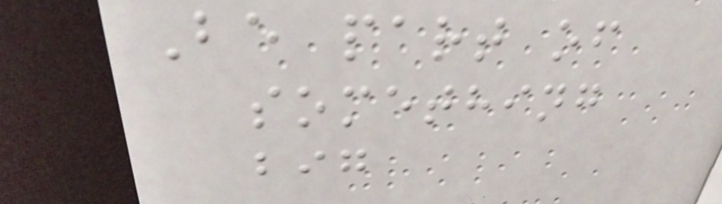Be part of
something
big
